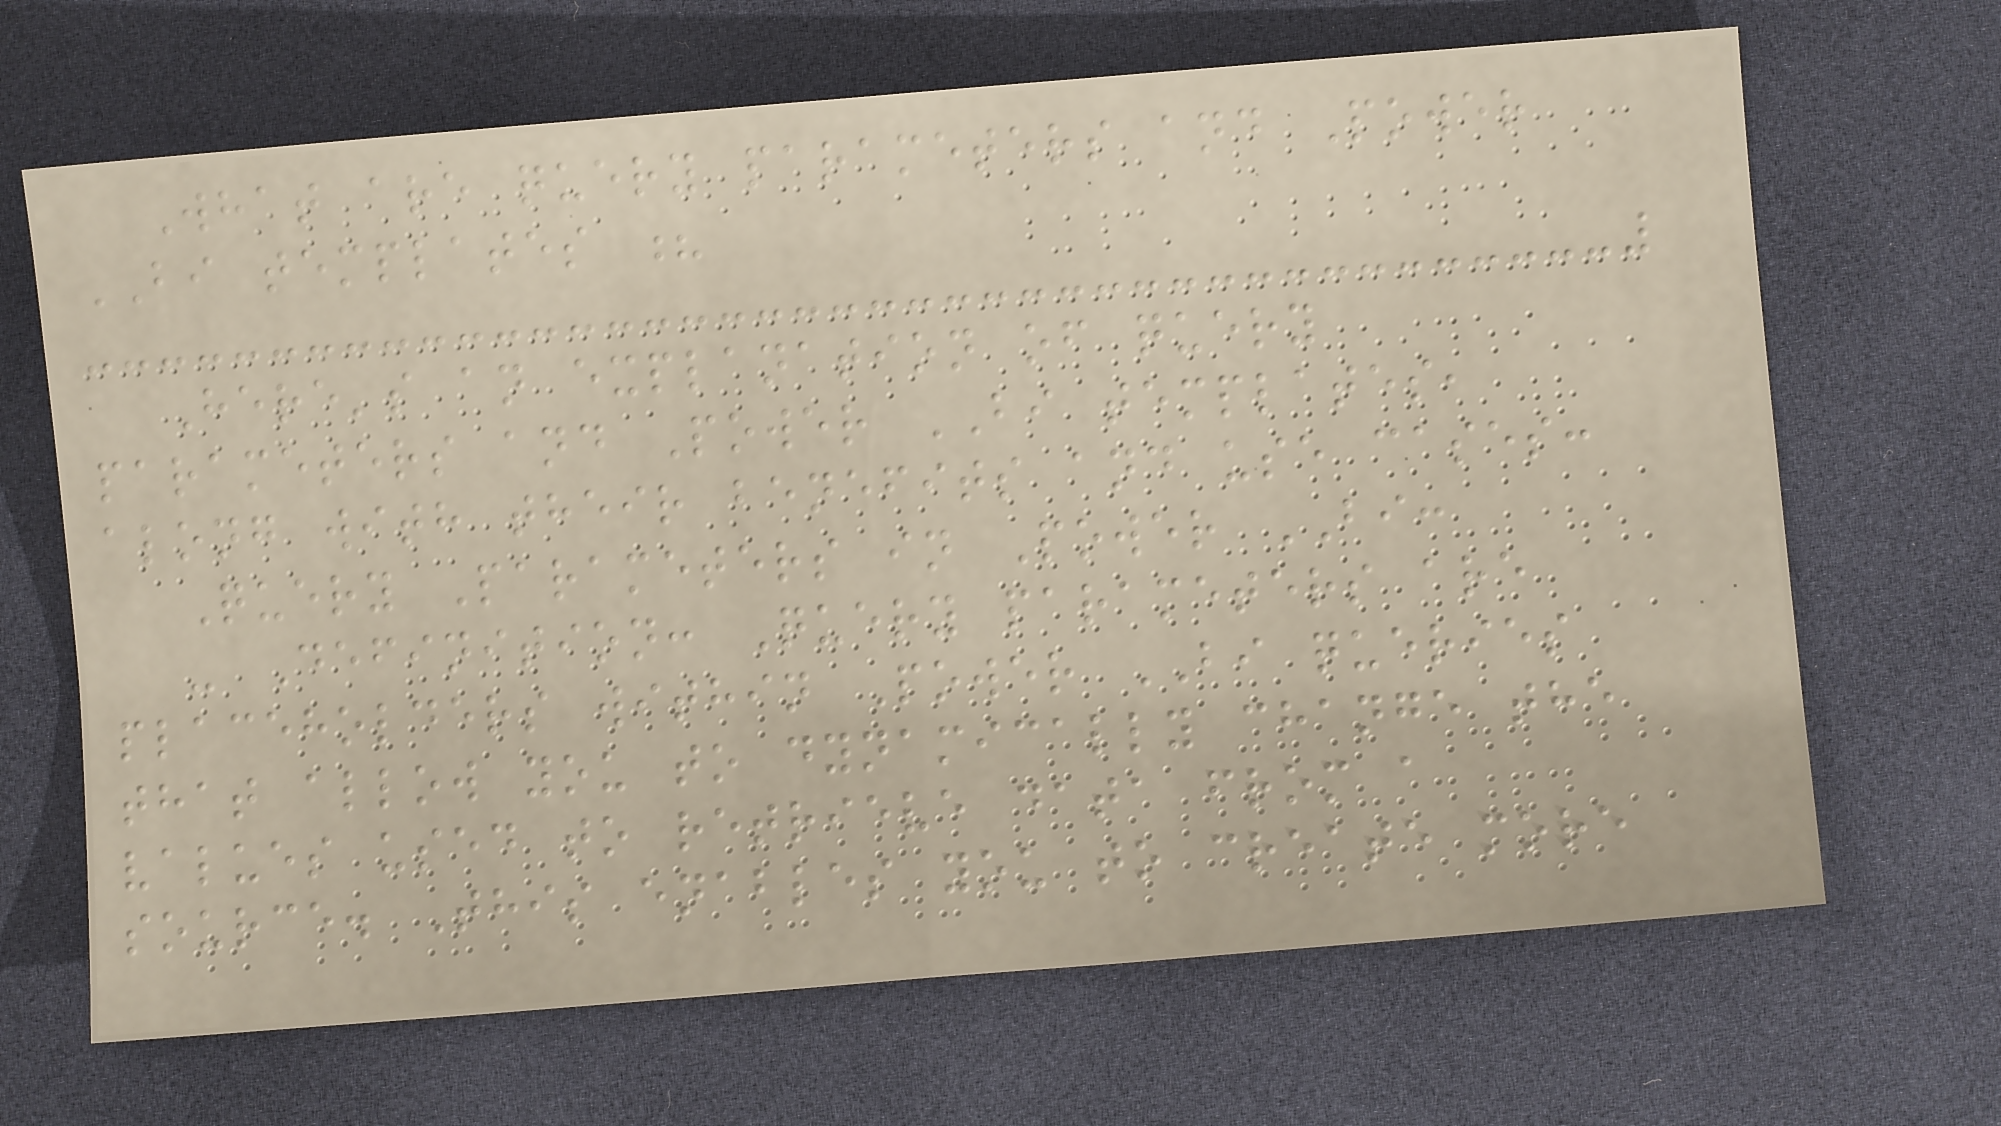What are query parameters and Power
BI templates ?
Here's an explanation of query
parameters and Power BI templates,
along with their benefits and use cases:
Query Parameters in Power BI:
- Definition: Query parameters are
placeholders within Power BI queries
that allow you to dynamically change the
values used to retrieve data from a
source. This enables you to create more
